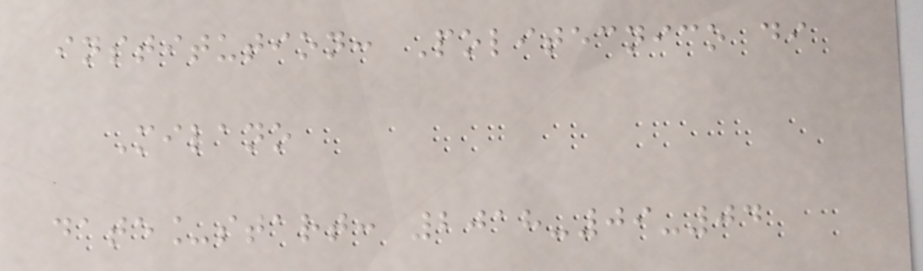institution: Politecnico di
Milano
date_start: 2018-09-04
